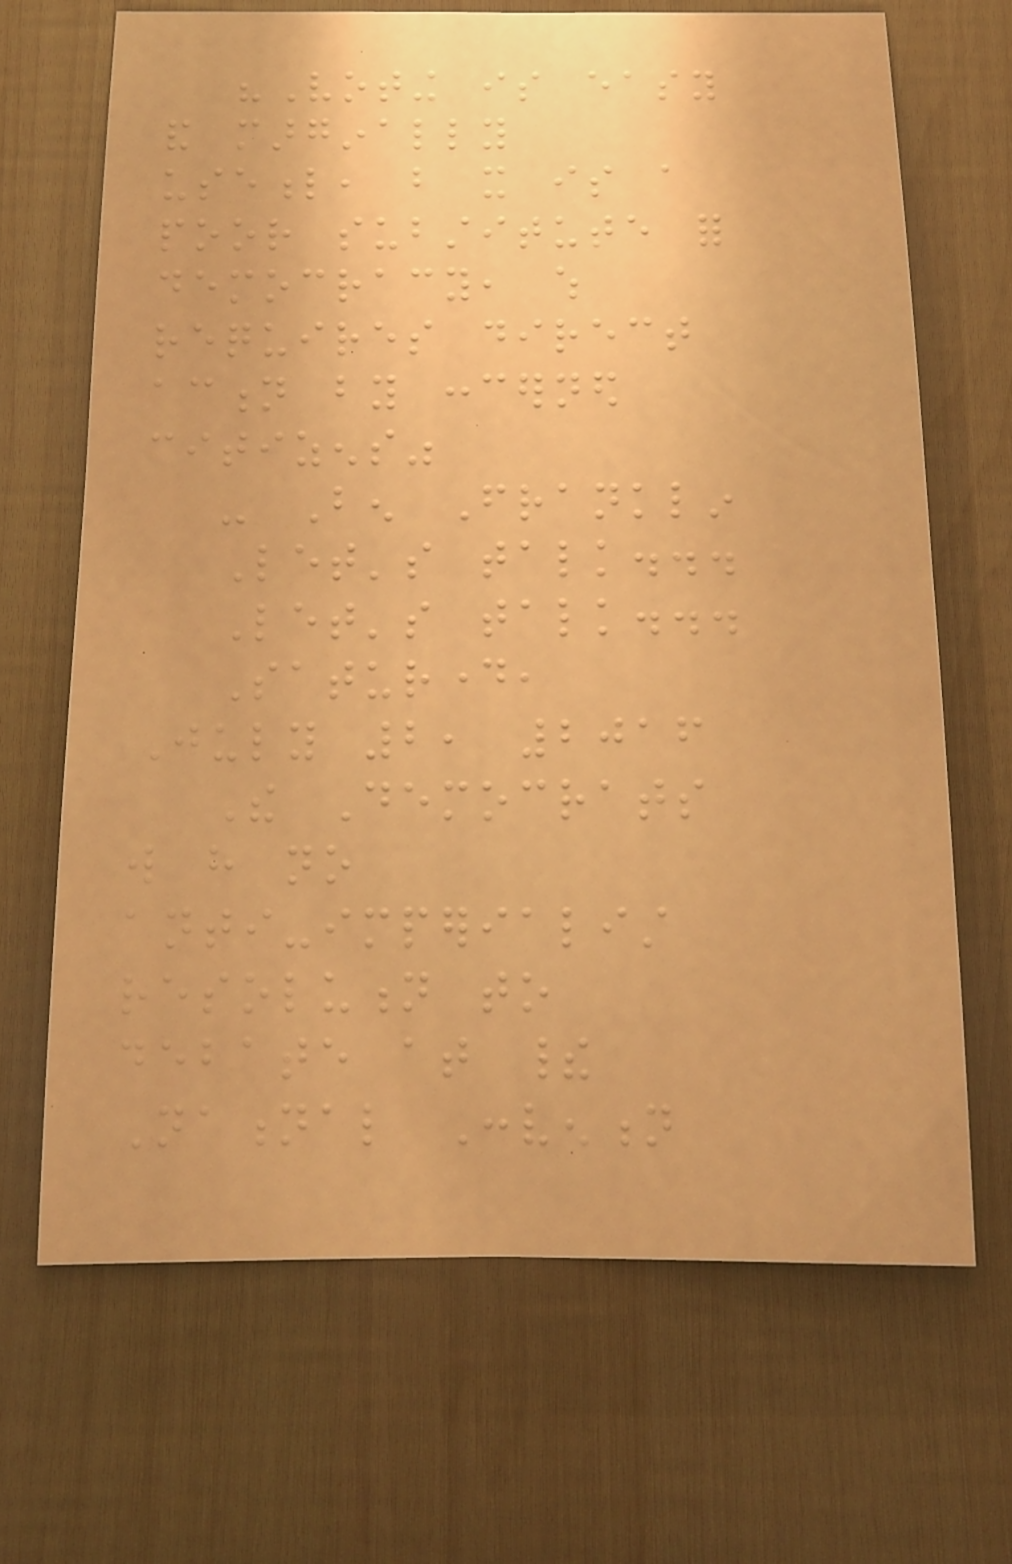"Voting is easy
and marginally
useful, but it is a
poor substitute for
democracy, which
requires direct
action by concerned
citizens"
- Ben Franklin
Let's talk...
Let's talk...
Saturday,
July 2, 2016
The Democrats
will have no
anti-imperialist
resolution to
debate at their
National Convention
